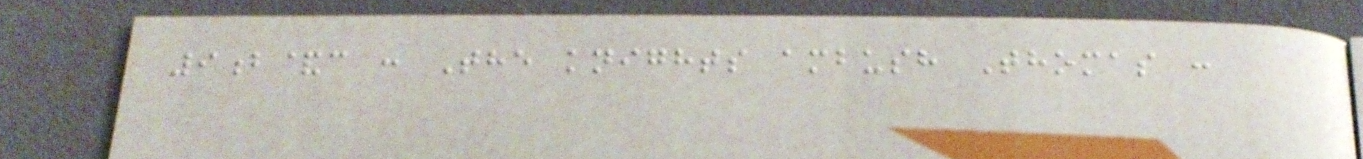9b&c : The knights ambush Thomas :
